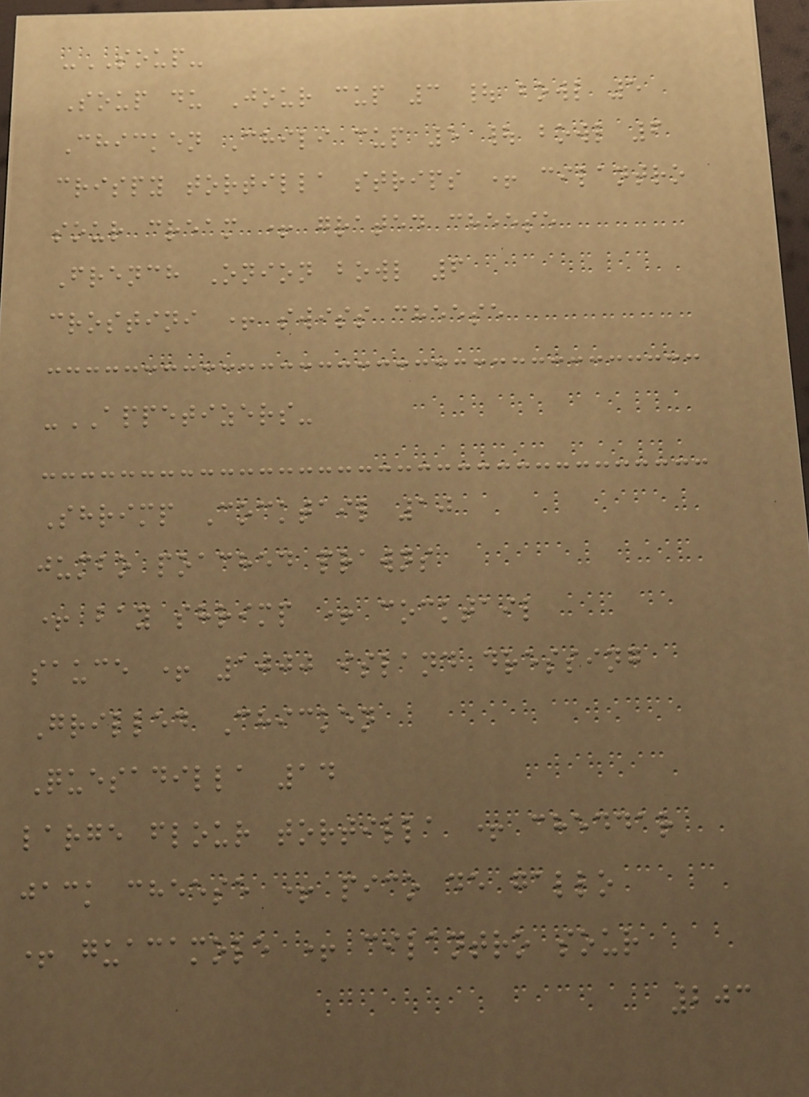-SOUP-
Soup du Jour cup 3 | bowl 5
Chicken Chili cup 5 | bowl 6
crispy tortilla strips + cilantro
sour cream + grated cheese
French Onion bowl 6
crostini + swiss cheese
-APPETIZERS-
Shrimp Cocktail 10
jumbo poached prawns
+ bay shrimp + cocktail
sauce + 1000 island dressing
Grilled Chicken
Quesadilla 14
large flour tortilla + cheddar
jack cheese + pico de gallo
+ guacamole + cilantro sour
203
